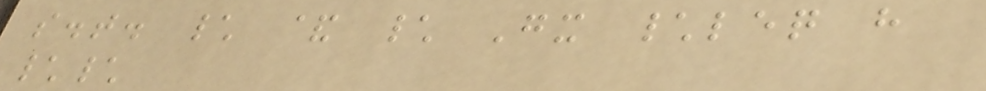s.t. \ & \ Gx \leq h
\\
